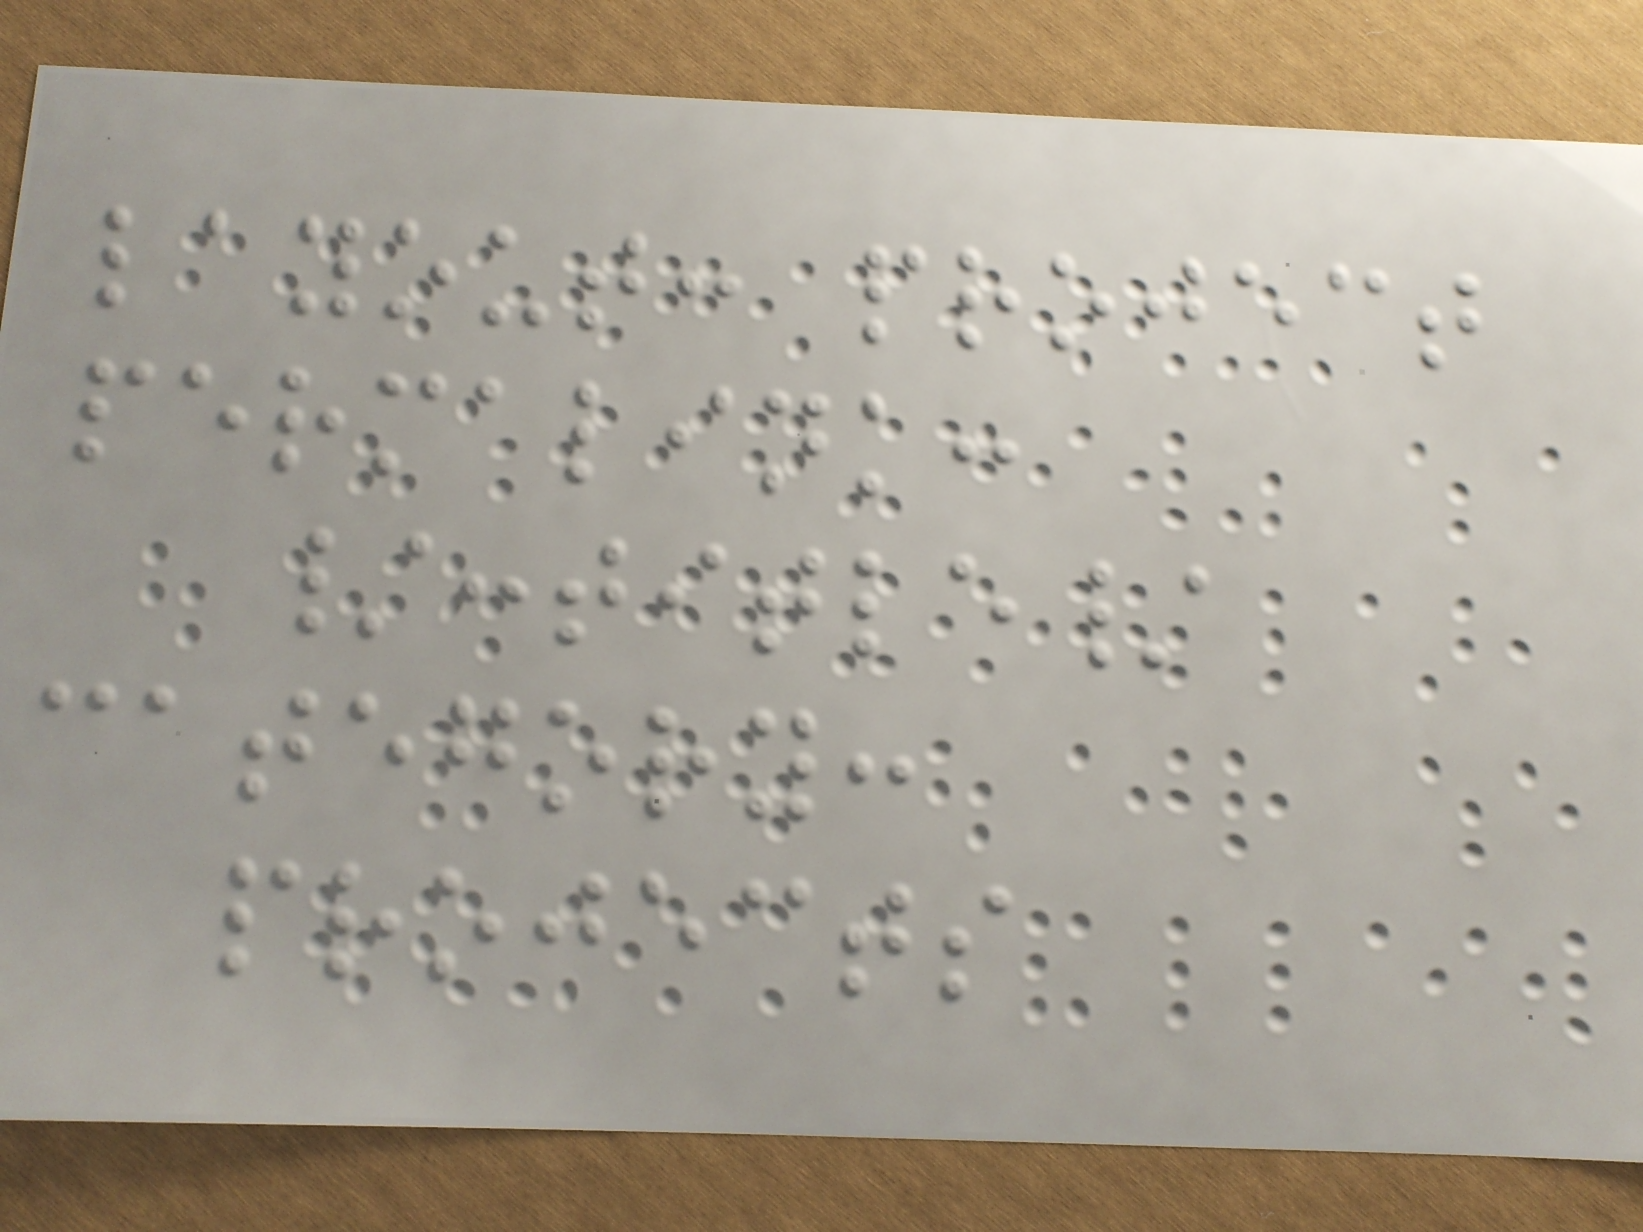layout: project
permalink:
/:title/
category:
projects
